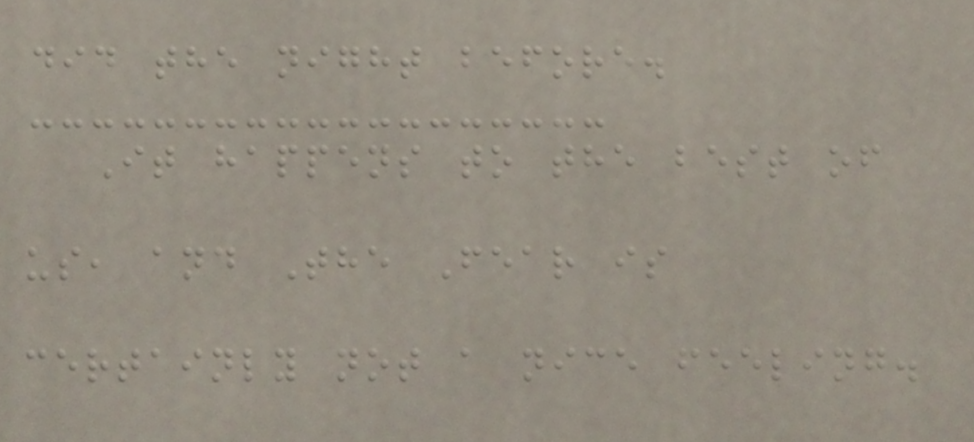did the night before.
It happens to the best of
us, and The Fear is
certainly not a nice feeling.
